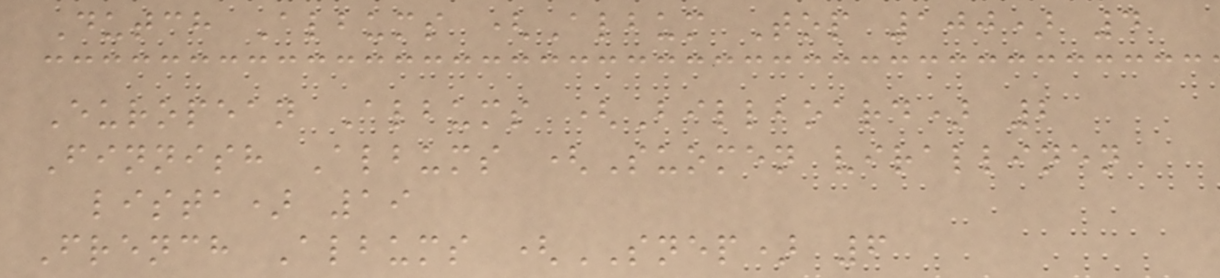Dutch Albums (Album Top 100) 4
European Albums (Billboard) 2
Finnish Albums (Suomen virallinen
lista) 19
French Albums (SNEP) 6
